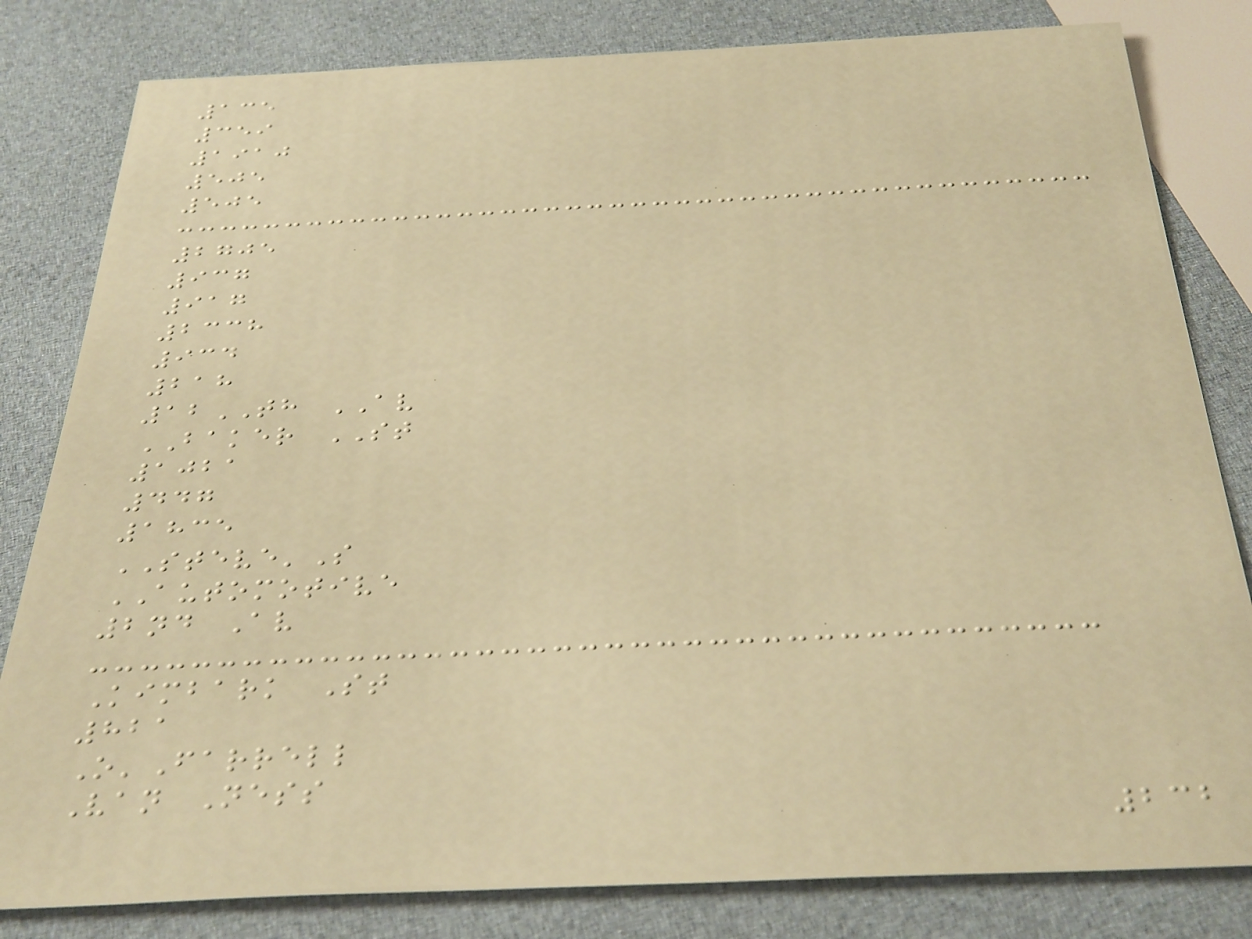135
359
1910
505
505
2705
937
917
2338
934
218
12TH AV
BAKER ST
1021
447
1835
STEVE'S
AUTOMOTIVE
2nd Av
Kimbark St
821
O'Farrell
Van Ness
232
